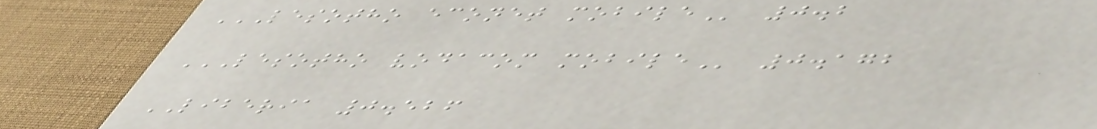LESOTHO ECONET MOBILE 0.2
LESOTHO VODACOM MOBILE 0.172
LIBERIA 0.526
